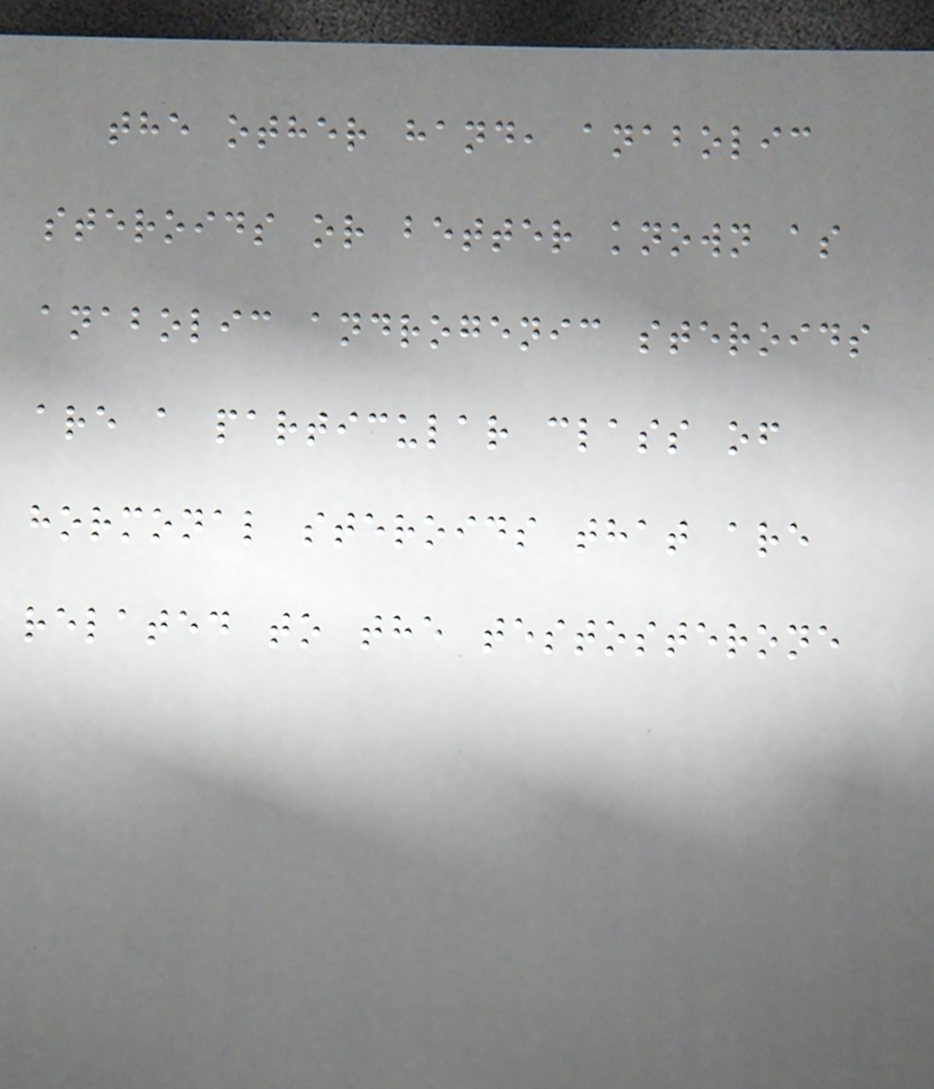the other hand, anabolic
steroids or better known as
anabolic androgenic steroids
are a particular class of
hormonal steroids that are
related to the testosterone
